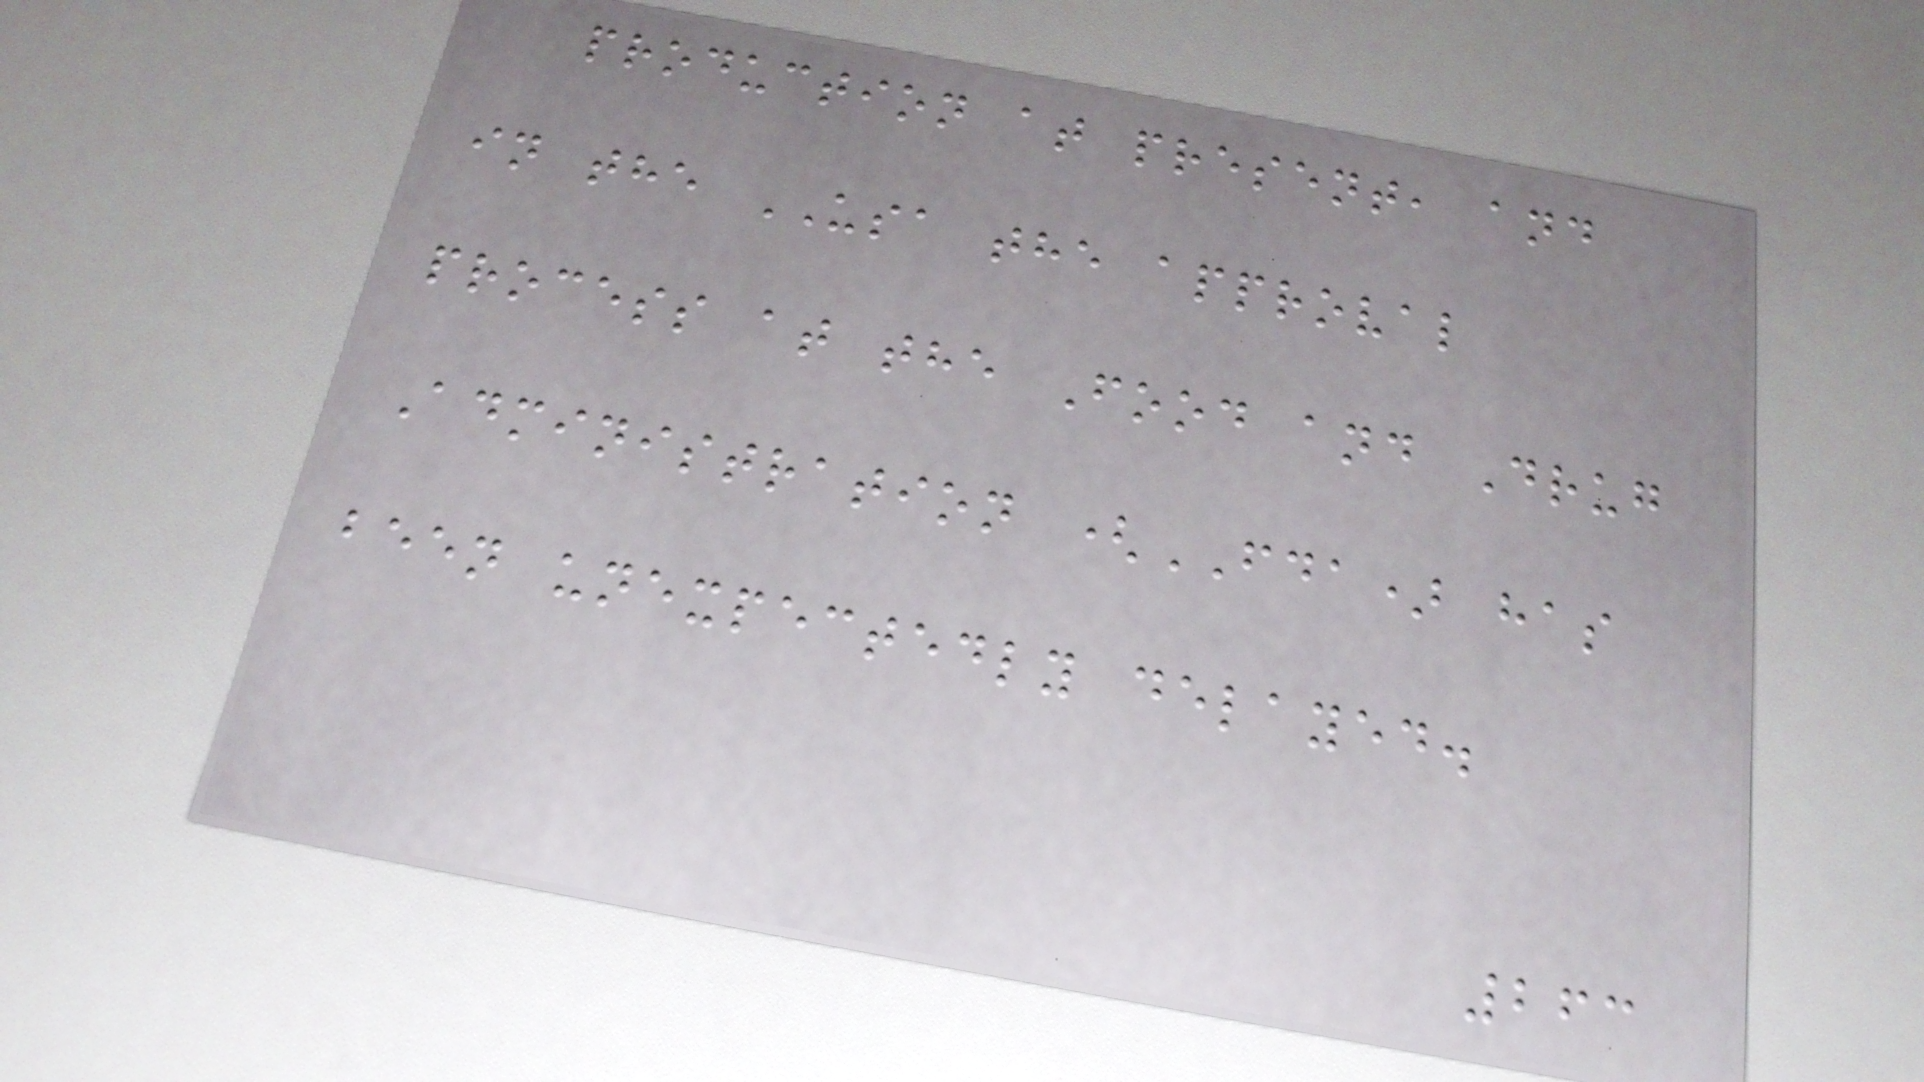production at present, and
in the USA the approval
process at the Food and Drug
Administration (FDA) has
been unexpectedly delayed.
263
